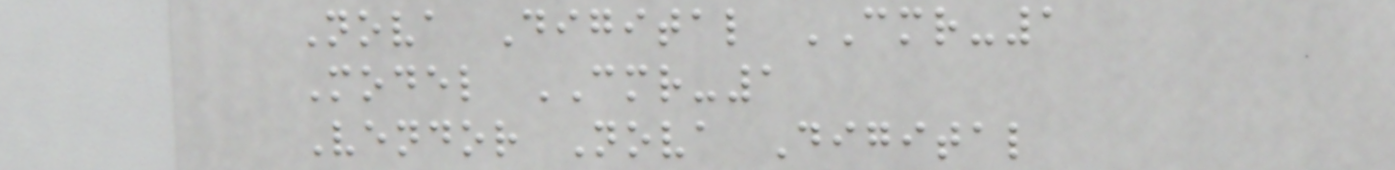Nova Digital CMR-1
Model CMR-1
Vendor Nova Digital
